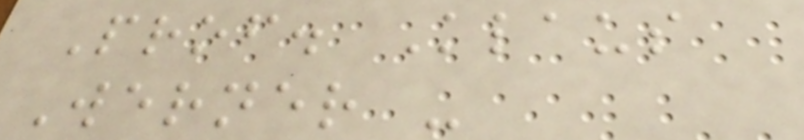Prof. Klaus
Werner -
